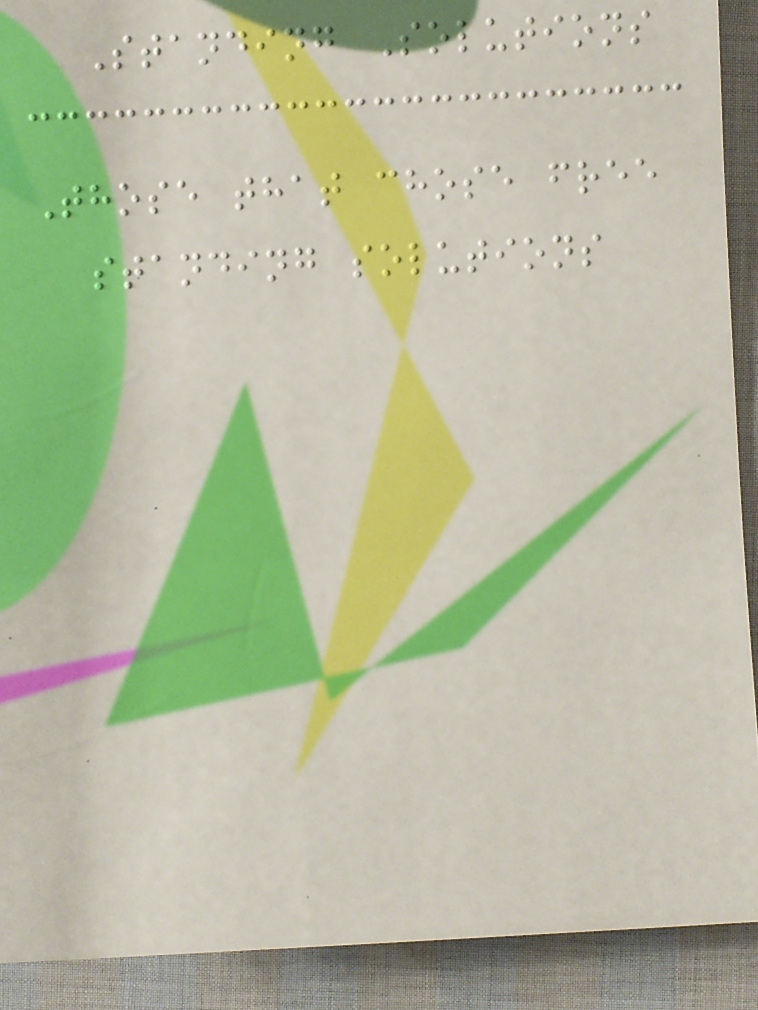Standing Solutions
Those that chose free
standing solutions
